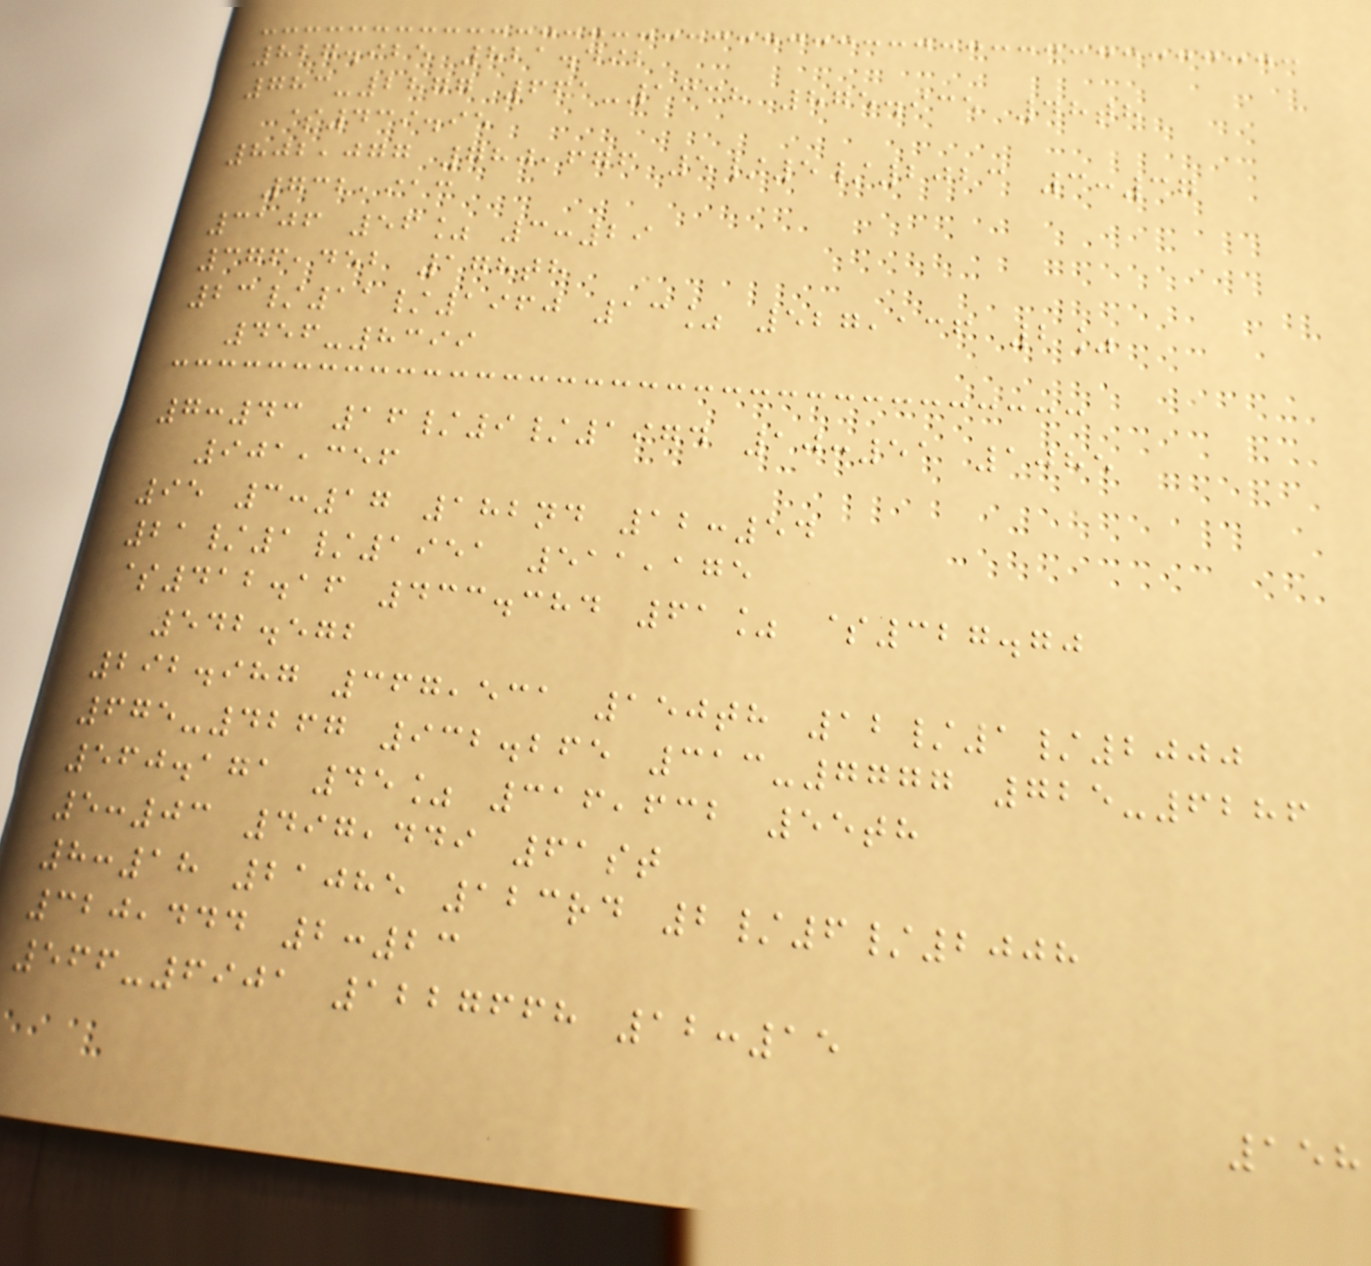827.925 821.492
783-2877 661-1338 875.935 48th
$439.95
802,077 780,676 5/5/2023 3:37
732,913
3106 56% 3:29
376,452 178th
23/11/1960 13% 527,136 2%
456-8399
7:43 16/9/1974 10:51 1085
901,356
95 3:17 182nd 12:54
21/1/1951 511,175
$412.16 433.384 61% $327.70
542.572
292.987 367,531 150th 12/1/2000
675-4267 932.265 313-7777 725-6286
560.171 45% 316,632 55th
5:03 497,449 61st
8:18 21085 123rd 2/6/2008
320,444 2:23
566-6901 1227668 12:15
158
